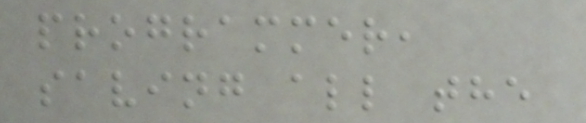programmer,
saving all the
